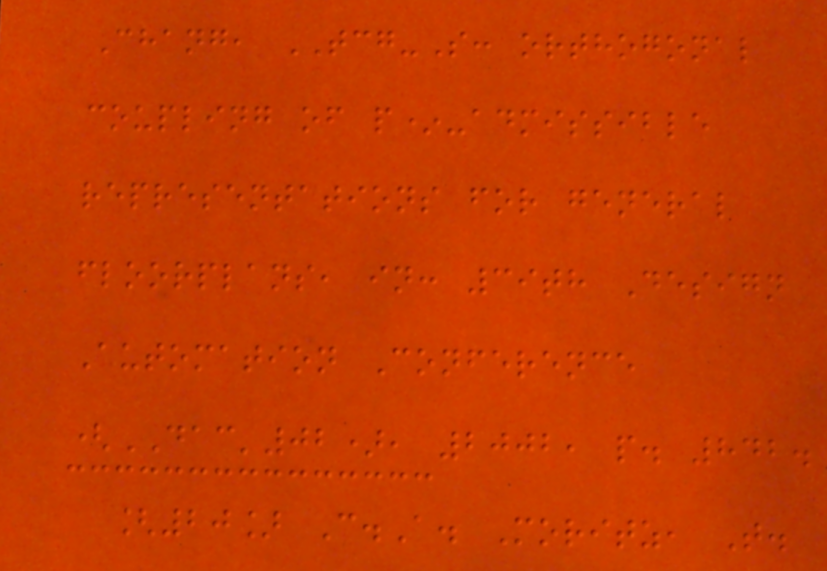Chang, TCG-S: orthogonal
coupling of p*-admissible
representations for general
floorplans, in: 39th Design
Automation Conference
(DAC'02), 2002, p. 842.
[20] C.A. Moritz, T.
